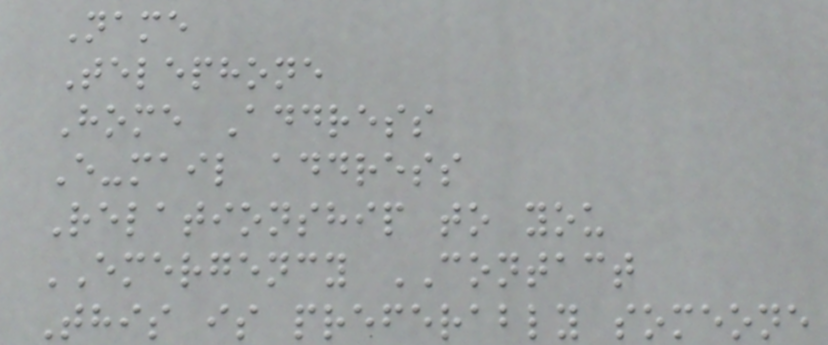Name
Telephone
Home Address
E-mail address
Relationship to you
EMERGENCY CONTACT
This is preferably someone
